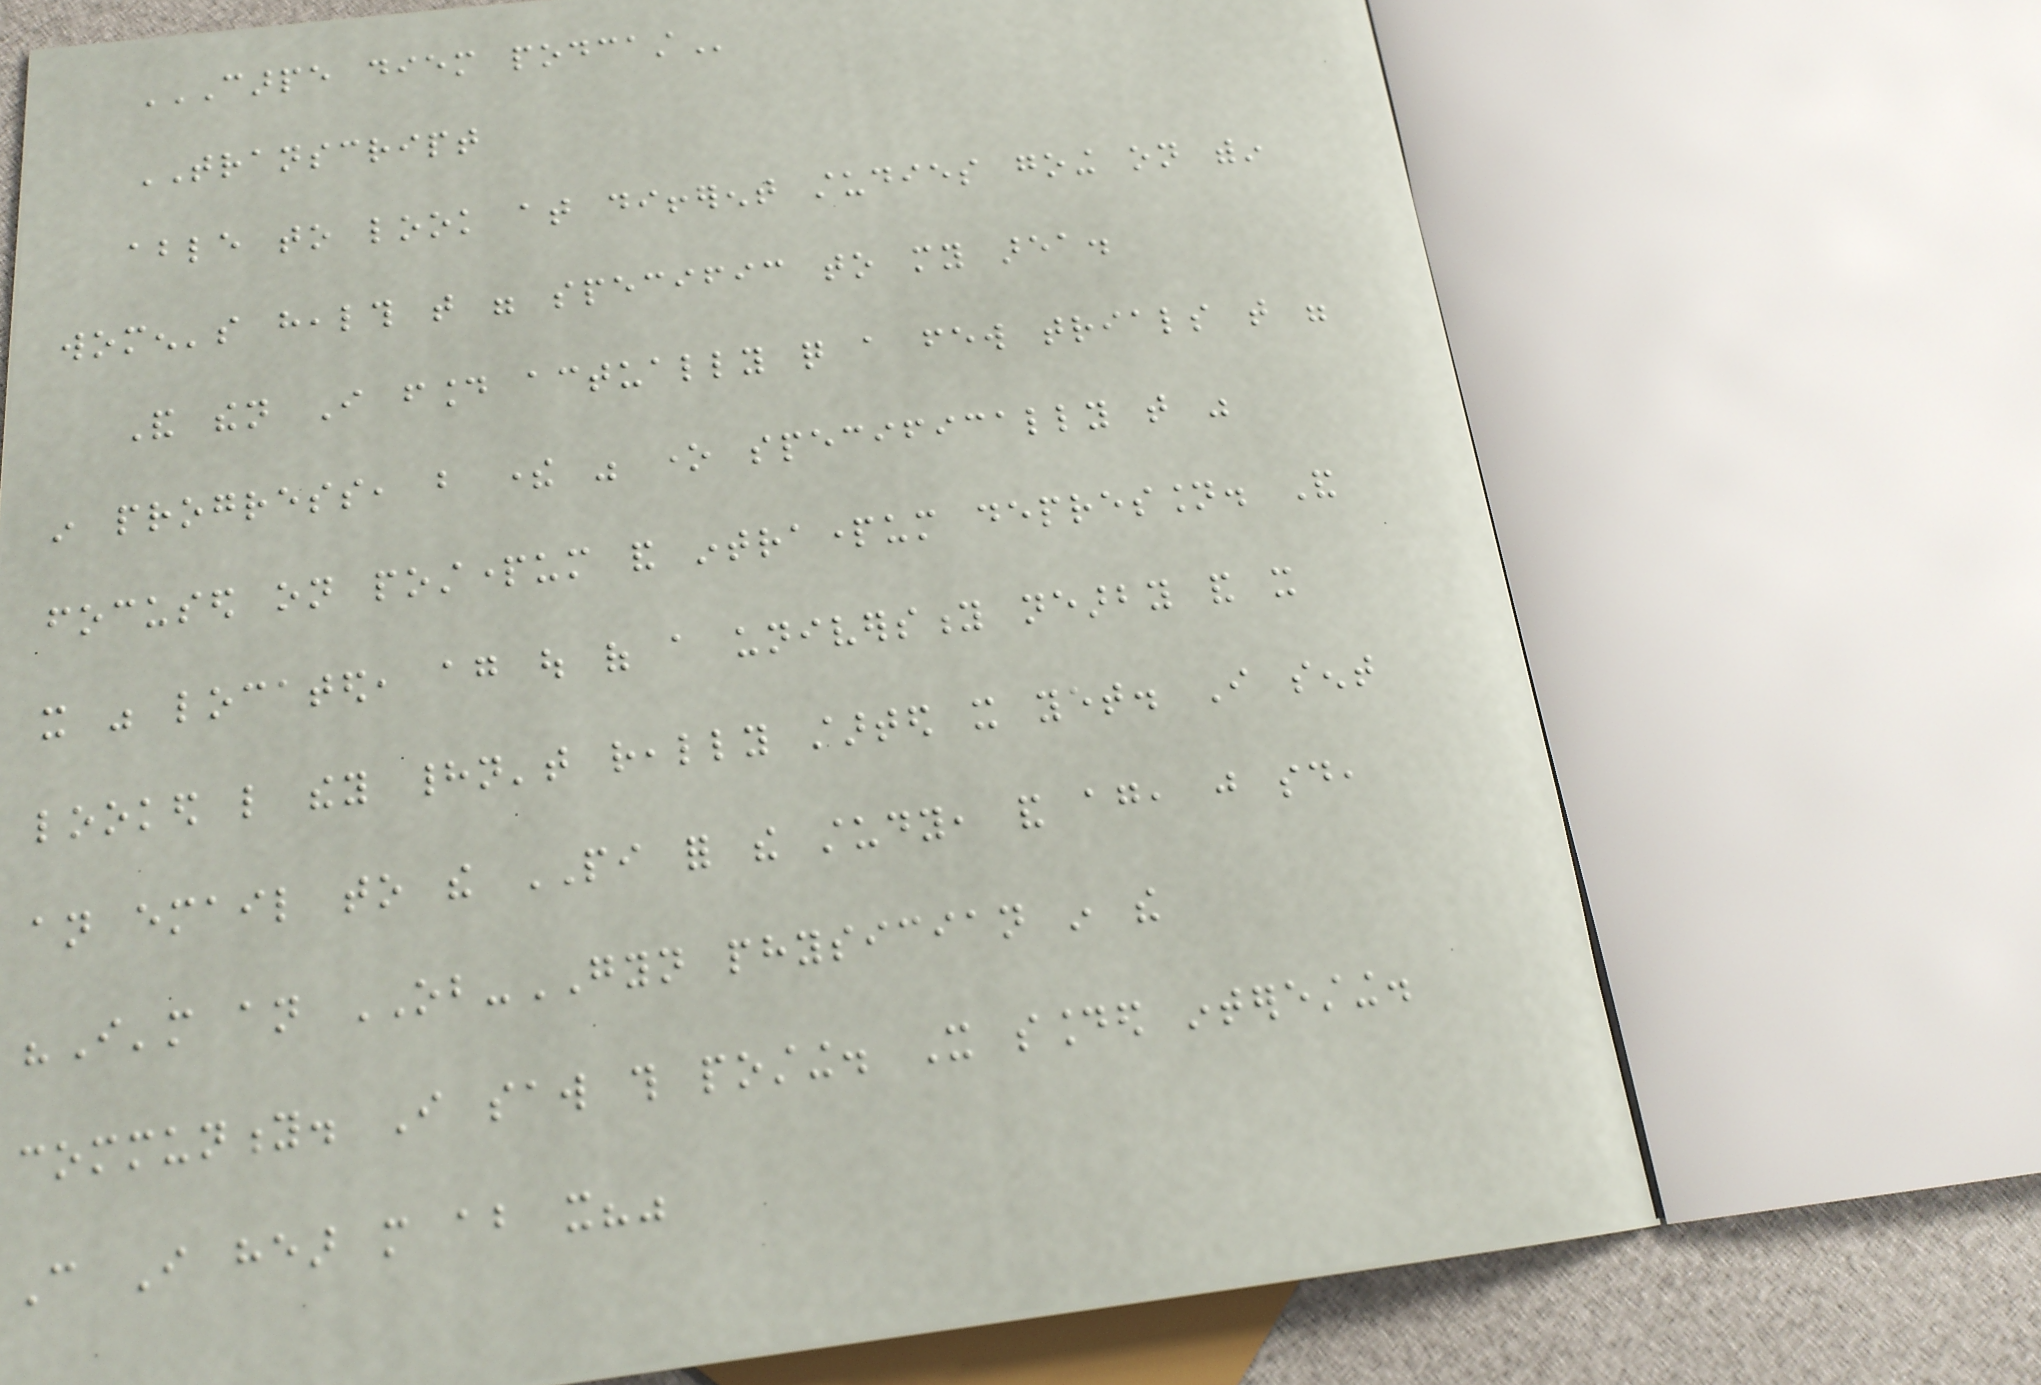CARPE DIEM PODCAST
TRANSCRIPT
able to look at different studies going on within
women's health that were specific to my area.
And then I found actually quite a few trials that were
in progress, but there was one specifically that was
focused on postpartum and intrapartum depression. And
it was located, again out of a university nearby and it
looked like they hadn't really started it yet. I sent
an email to the PI for the study, and again, just said,
"I'm an OB-GYN physician in the
community. I saw this posting. It sounded interesting.
Can I hear more about it?"
